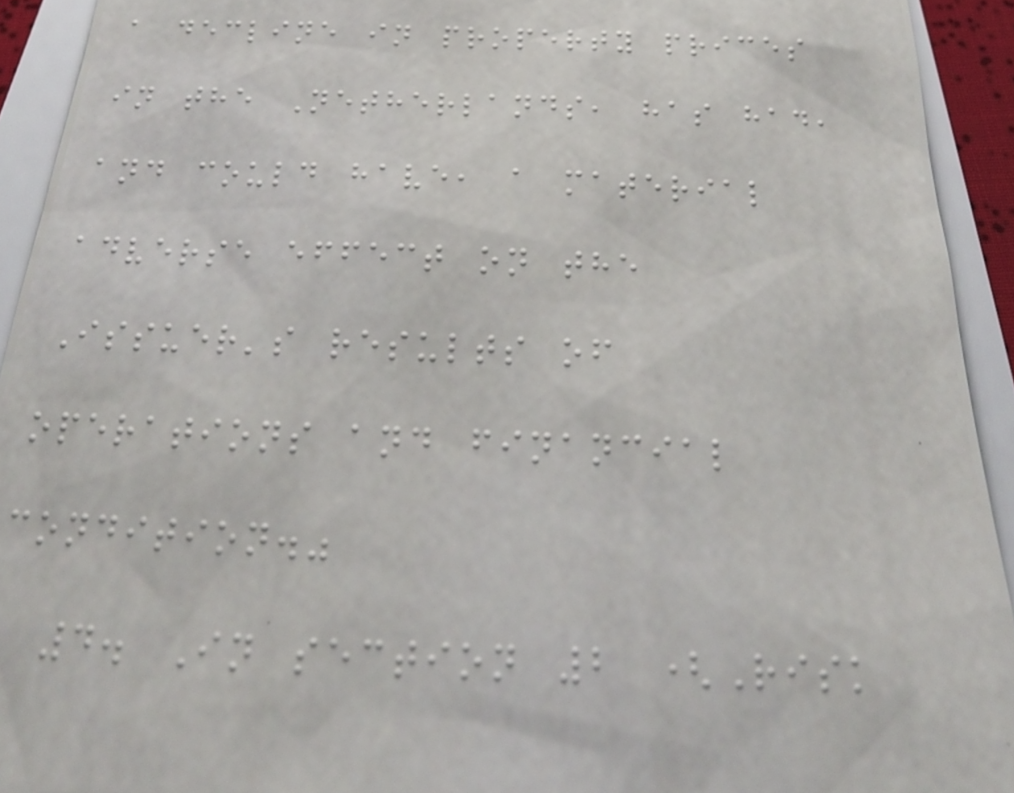a decline in property prices
in the Netherlands, has had,
and could have, a material
adverse effect on the
Issuer's results of
operations and financial
condition."
4. In section 2 (Risk
